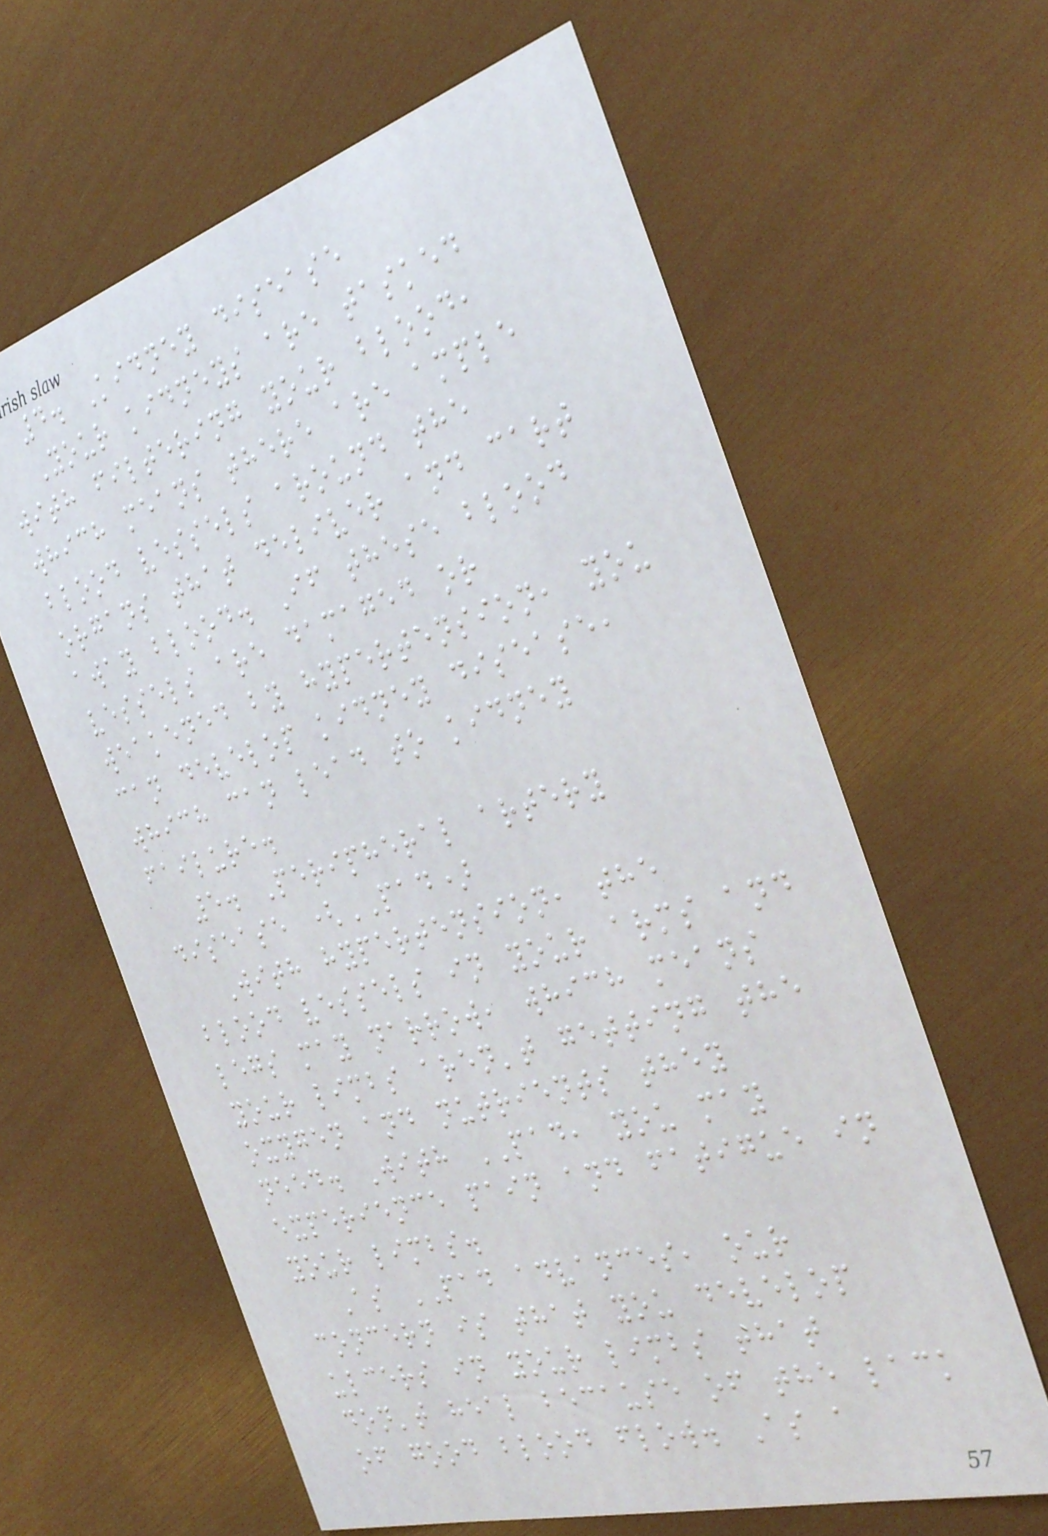4. Kidney disease
Your kidneys are tasked
with filtering your blood,
which means there are ample
blood vessels around the
organs that deliver and cart
away blood. If these blood
vessels are damaged or
weakened by hypertension, you
can develop kidney disease,
which can lead to kidney
failure.
5. Peripheral artery
disease (PAD)
With hypertension, the
blood vessels in your arms and
legs may narrow, which means
your limbs aren't getting the
oxygen and nutrients they
need. With PAD, you may
experience pain and fatigue in
your limbs.
As PAD advances, our
concern is that you develop
ulcers in your limbs that
don't heal because of the lack
of good blood flow. As a
